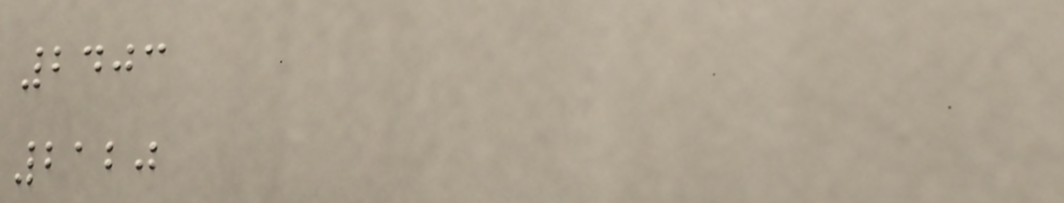2403
2120
